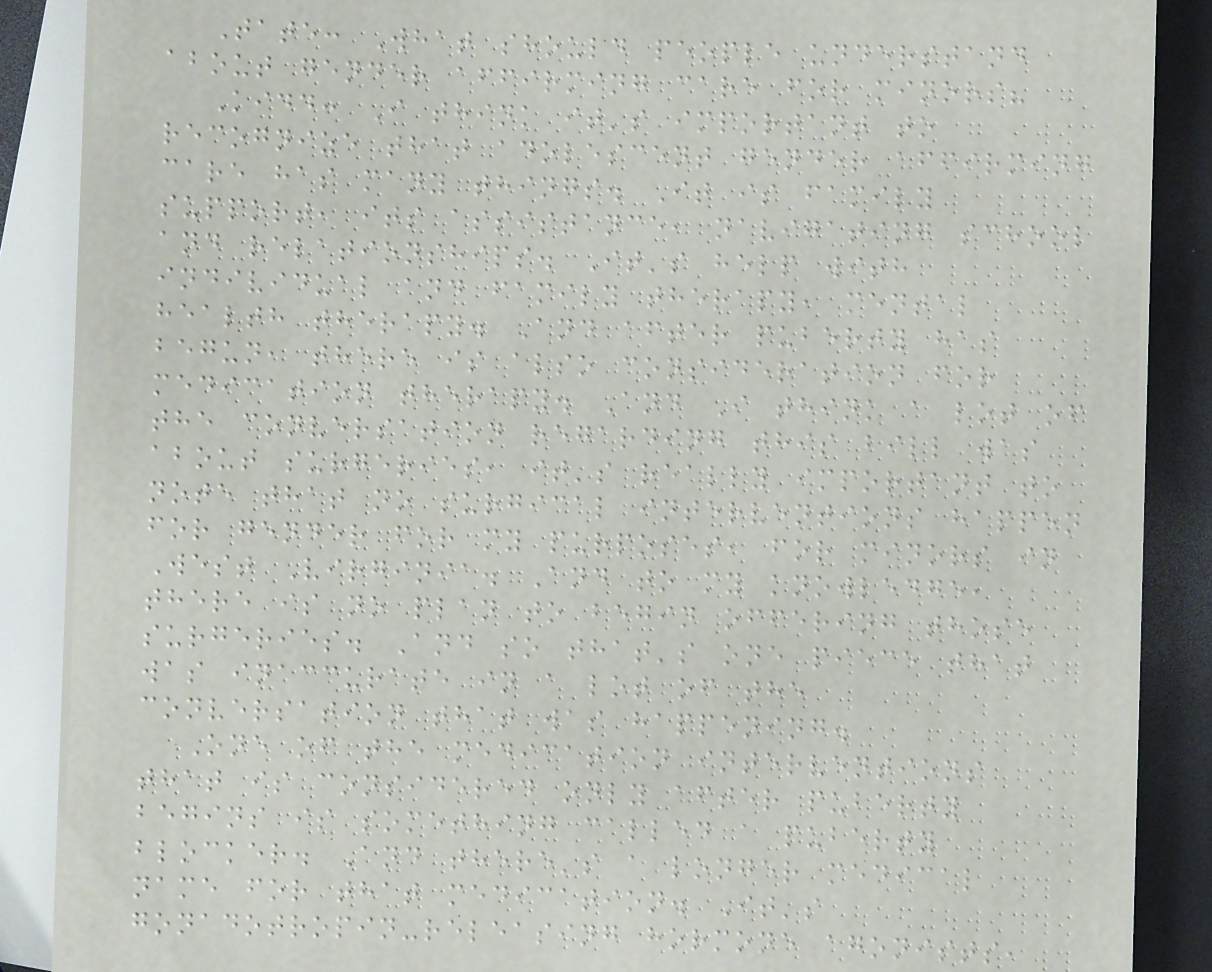Tate: What should people understand
about gender affirming care for minors?
Kidd: I think it's important to
recognize that adolescent gender affirming
care has many things. It is family
support, its assistance, navigating school
and relationships. It's help with
individual and family therapy, mental
health therapy. And after puberty has
begun, there is also consideration for
medication therapy. And I think a lot of
the conversation regarding this bill was
about surgeries, it's really important to
note that no surgical interventions happen
for gender for my purposes, for minors in
West Virginia. And to my knowledge,
there is no plan to begin offering those
surgeries. And so that's one piece that
was inaccurate in a lot of the
conversation that was happening.
One of the medication interventions
that is considered only after puberty
begins is something called a puberty
blocker. And there's a longer medical
name for that medication. It's
gonadotropin-releasing hormone agonists,
